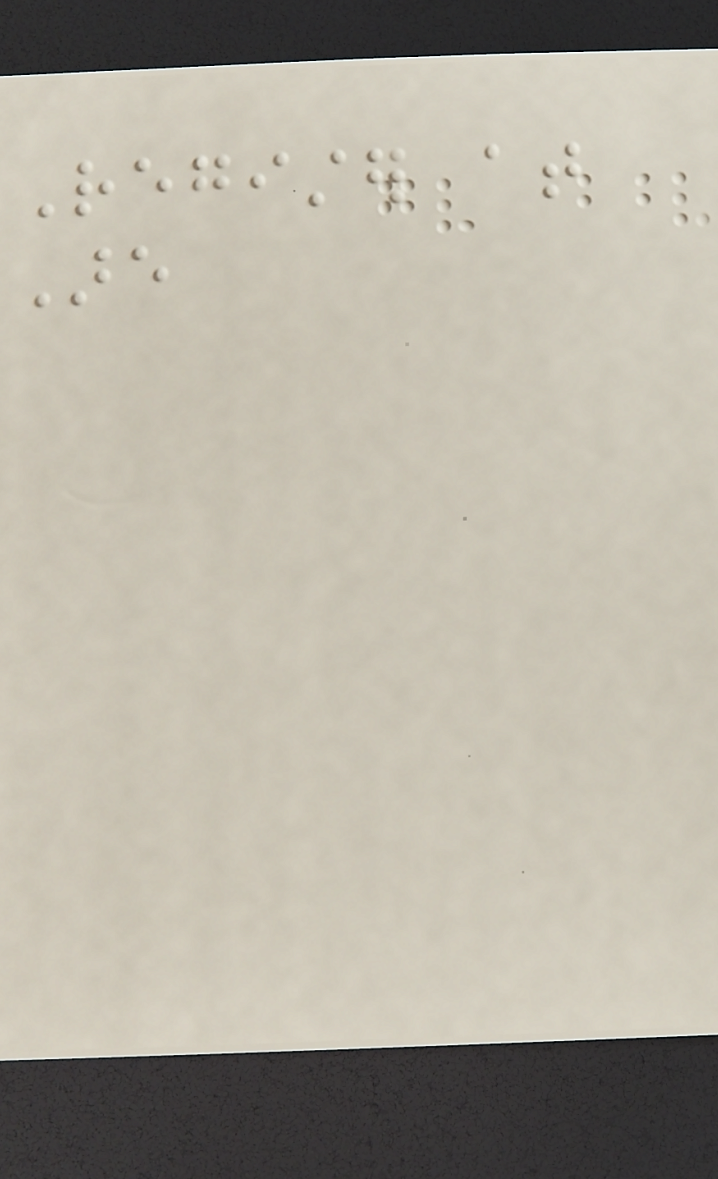Register at
Are
